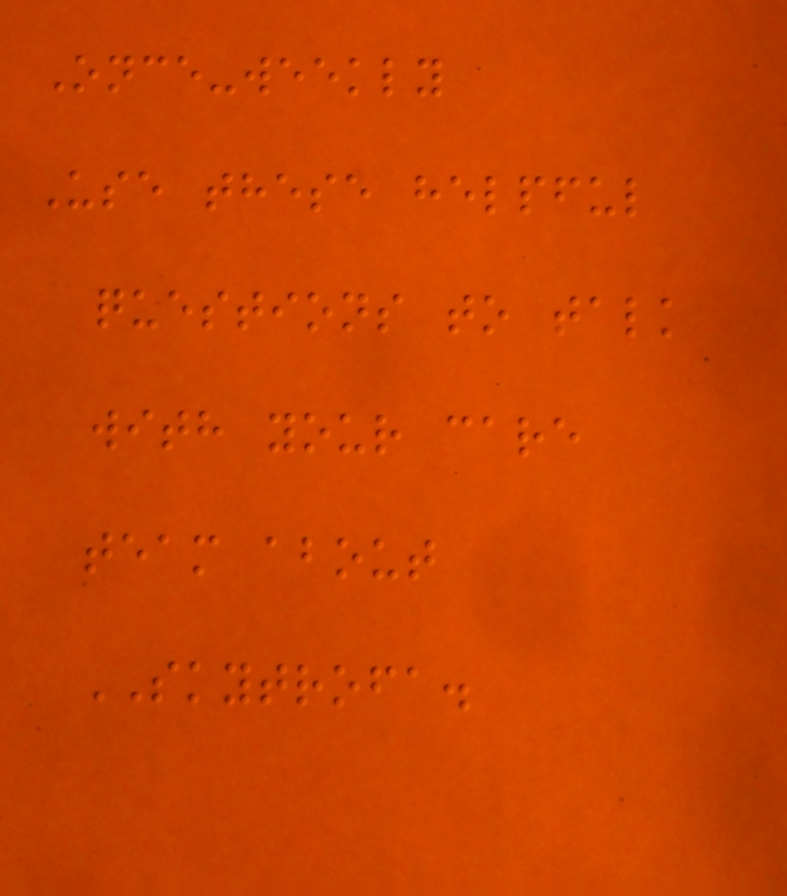Once-weekly
Use these helpful
questions to talk
with your care
team about
SKYTROFA.
